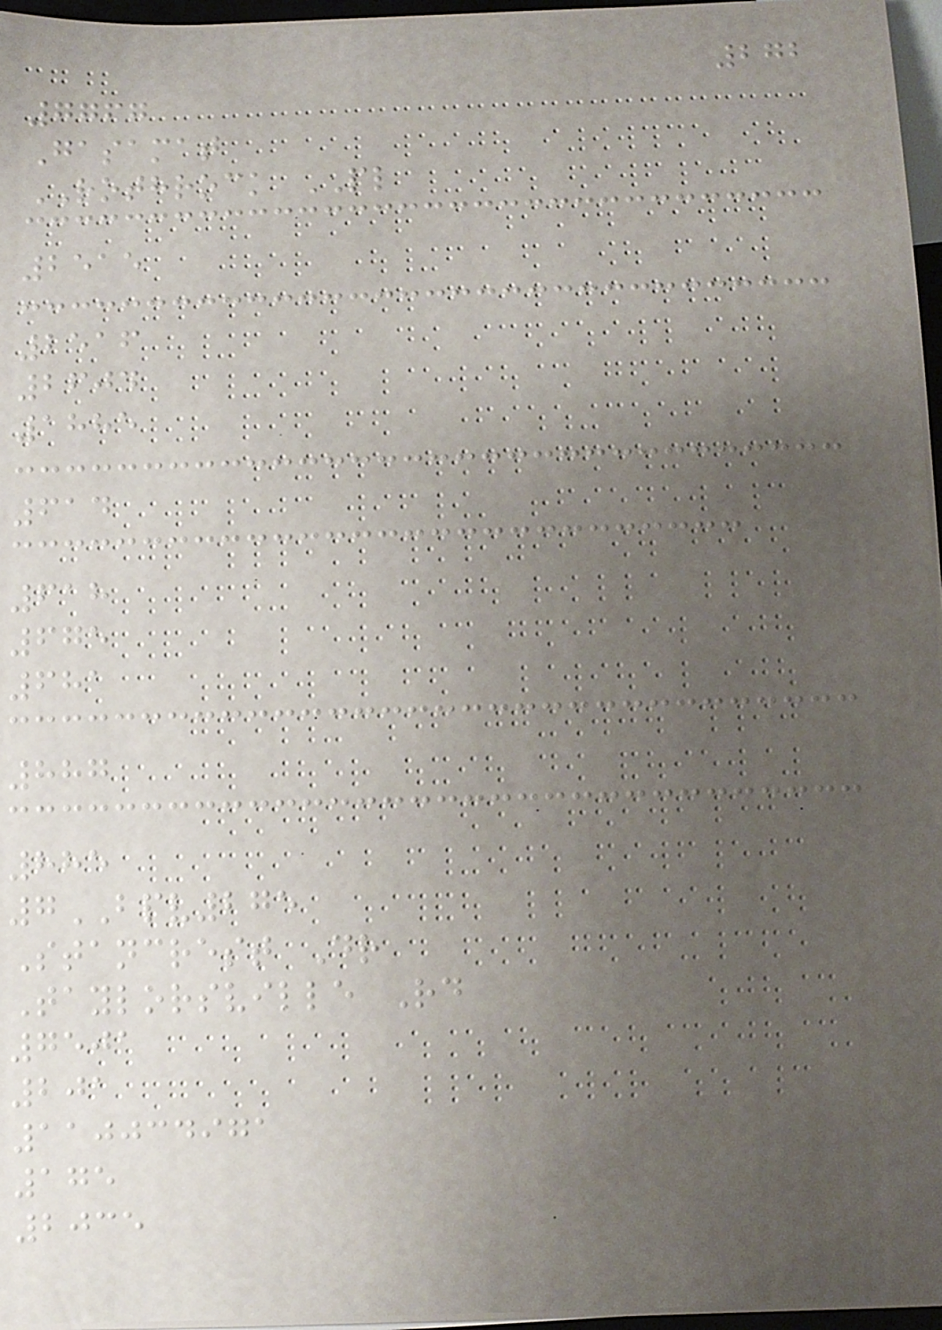272
7767
Gasamat
ROTHROCK PL
2515
2516
2604
1885
614
618
675
681
887
885
7BPV275
Stancrest Dr
Taylorsville Rd
7501
201
110034971
175
2035
